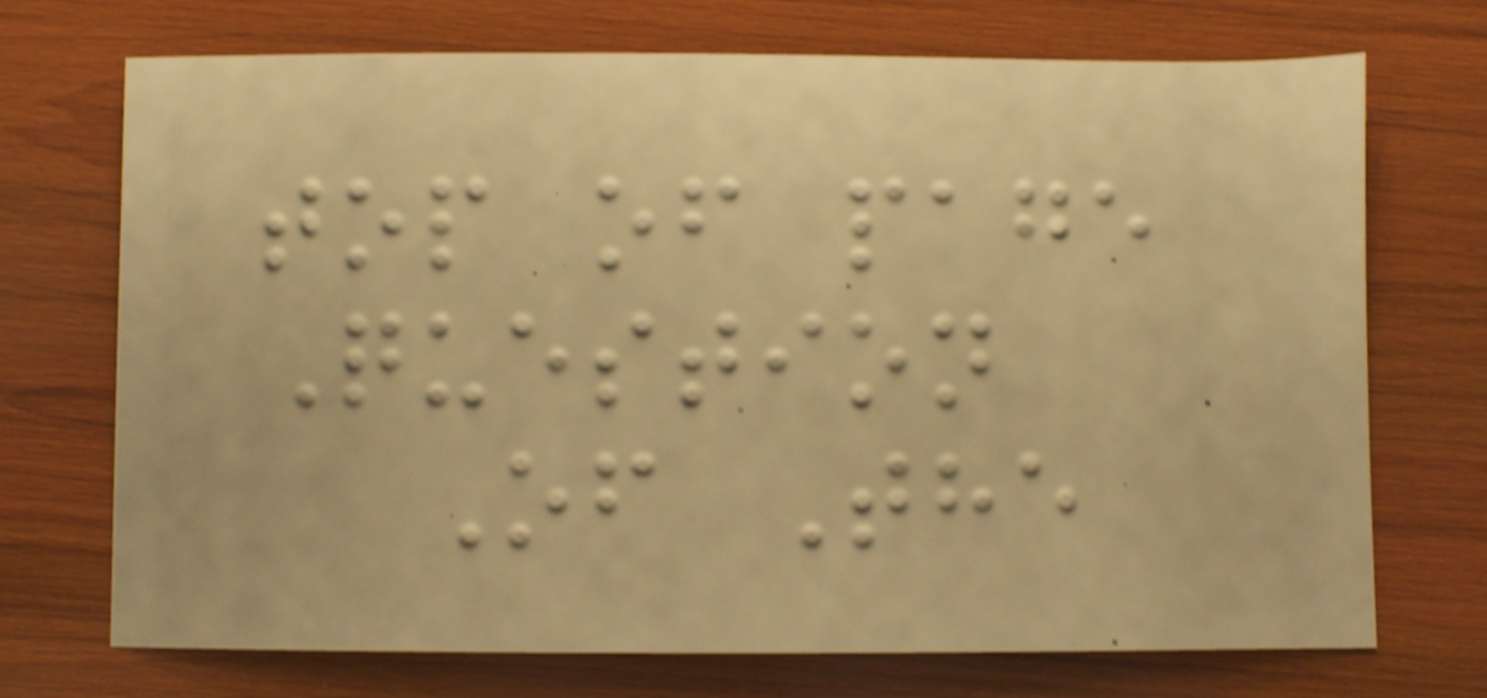top of page
Question
Of The
